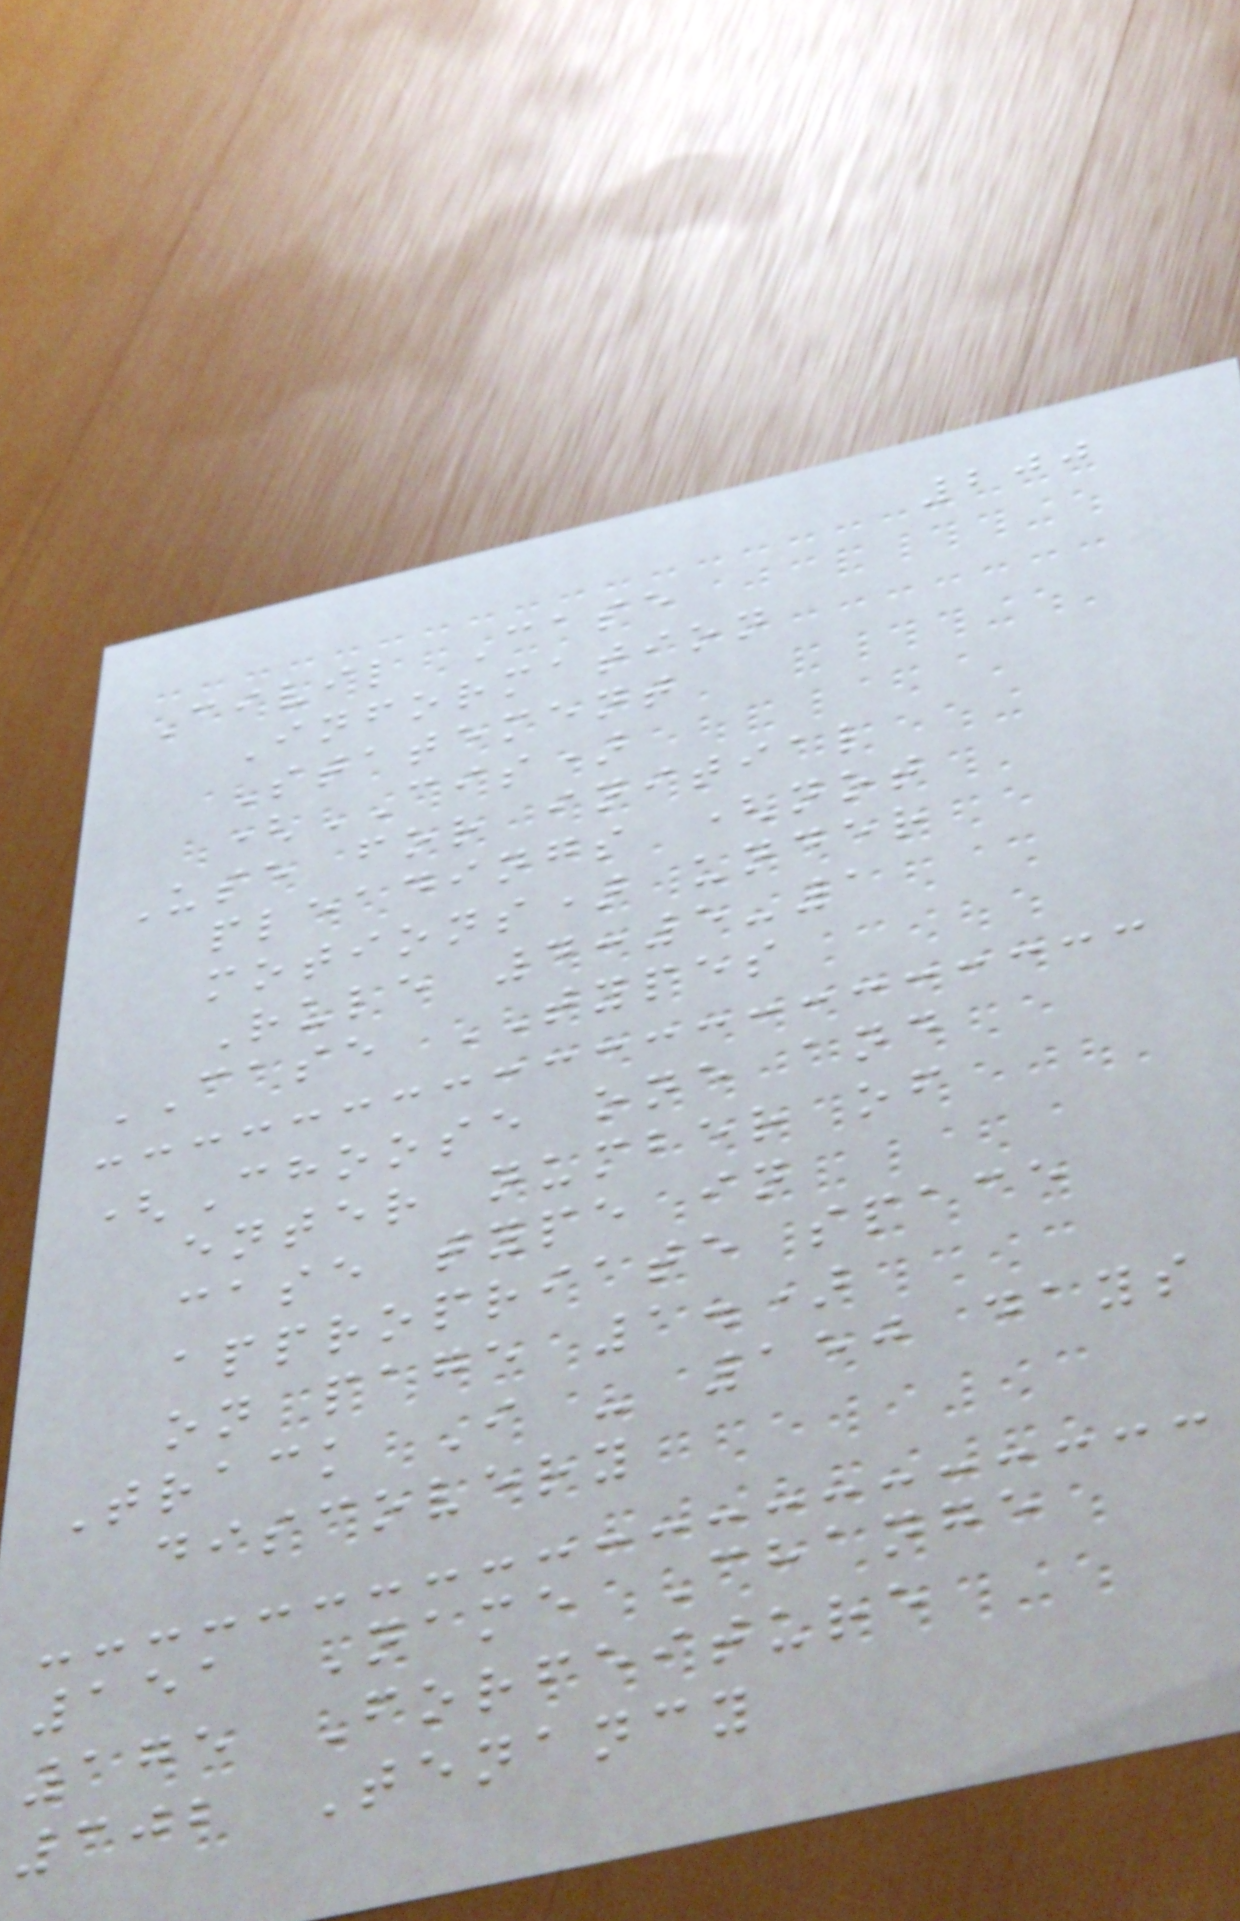200
Civil Case
Information
Statement
(CIS)
Use for initial
pleadings (not
motions) under
Rule 4:5-1
CASE TYPES
(Choose one and
enter number of
case type in
appropriate space
on page 1.)
Track I - 150 days
discovery
151 Name Change
175 Forfeiture
302 Tenancy
